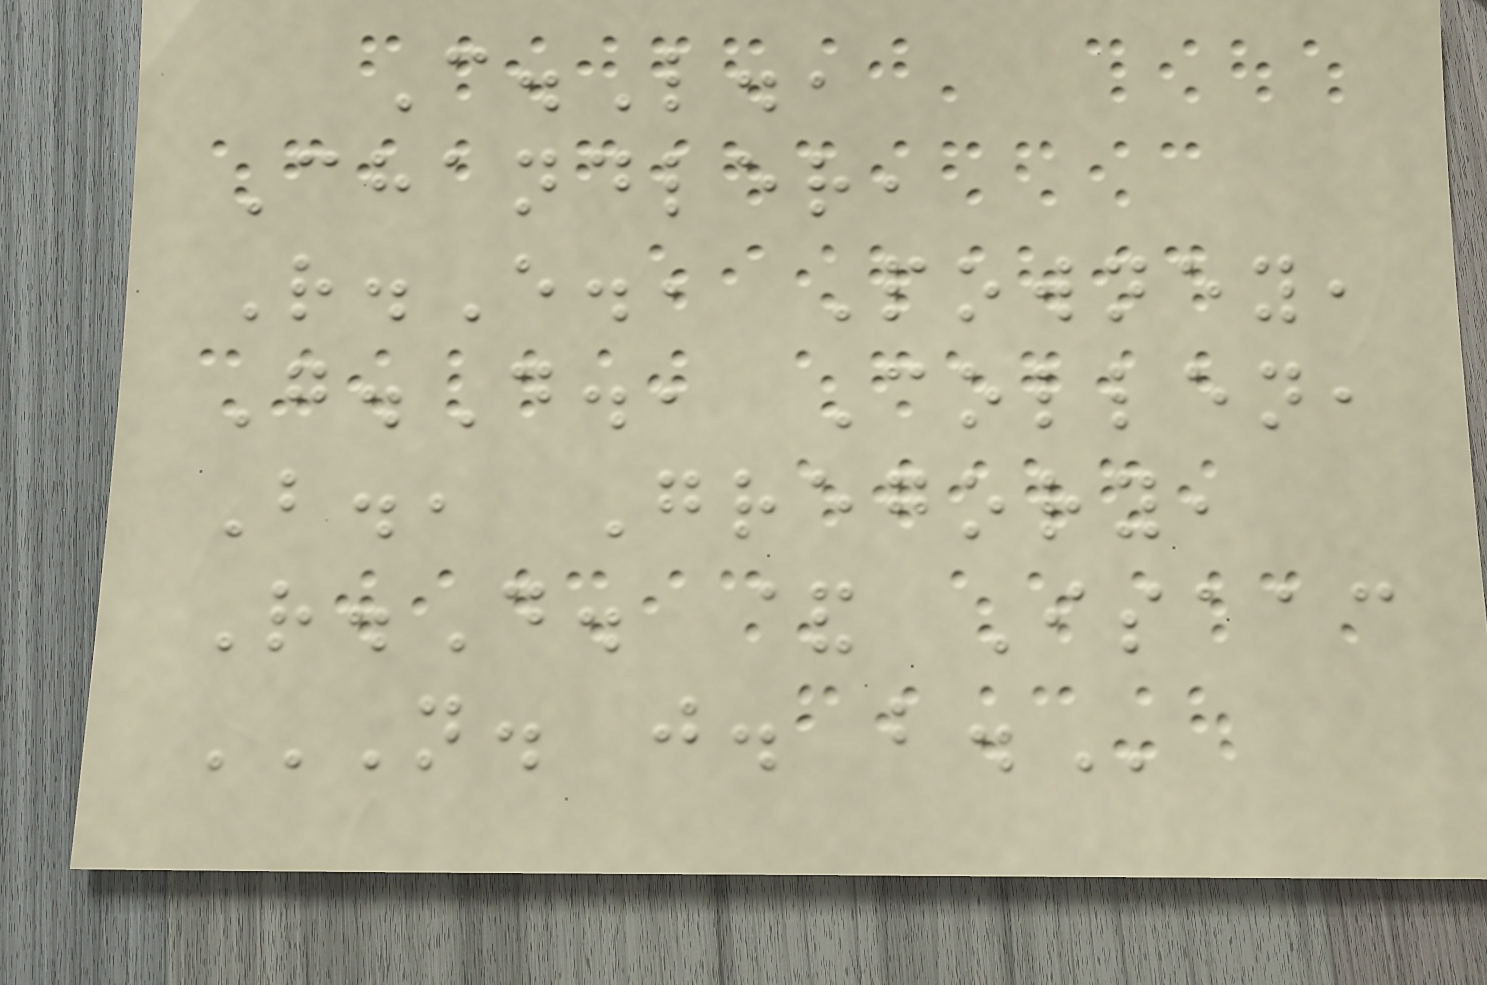C.L.,
Chandler,
R.E., Powney,
G.D., Collen,
B., Gregory,
R.D. & Isaac
N. J. B.
